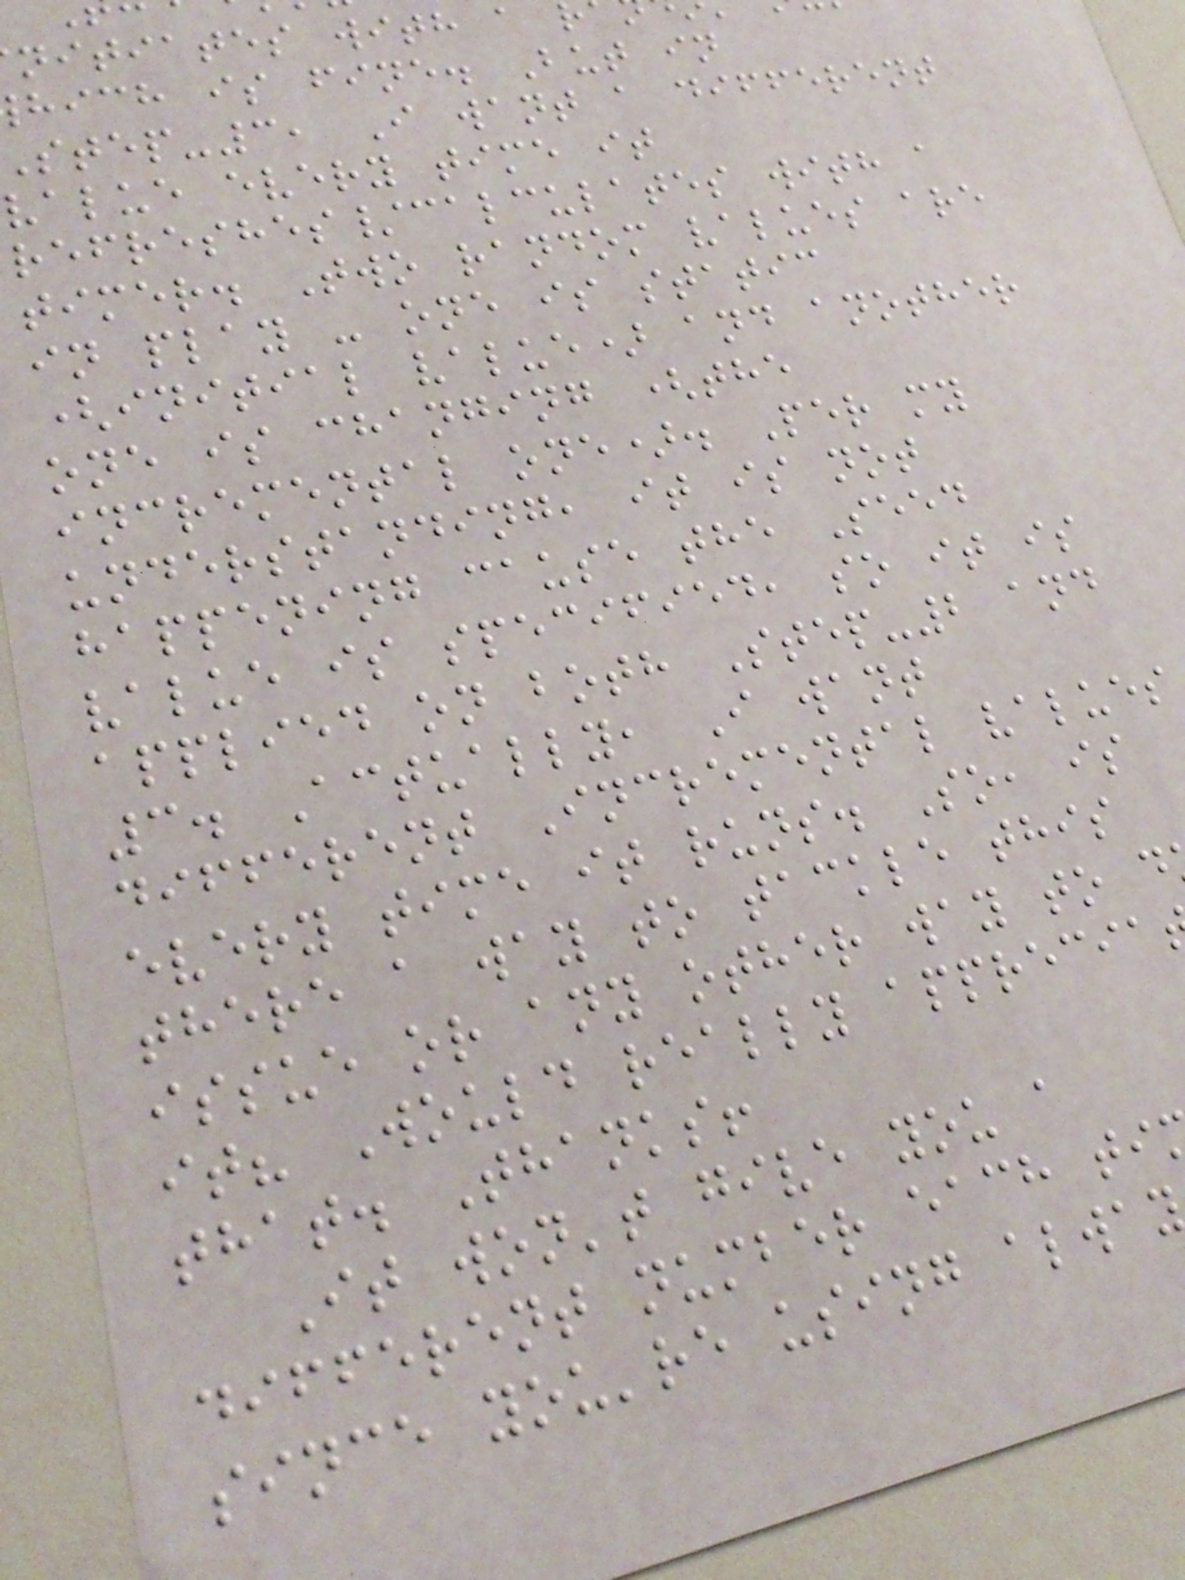nitiates with a
hich is fine. But in
step-3, I want a different
value every time it
refreshes/calculates with a
timer. Two random values are
in play - one is static
(initial value) and another
one is changing (the
incremental one). Per my
understanding, it is not
happening cause the Seed
value is specified, so it is
applied on both Step-2 and
3. Actually, I want
different Incremental values
every time it runs. So, is
there a way to tackle this
issue or any other way to d
it? Would really apprecia
that. Thanks!
It won't give you a
different number each ti
since you're using alway
